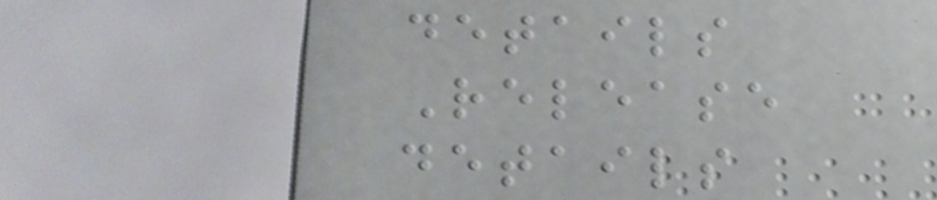details
Release
details
